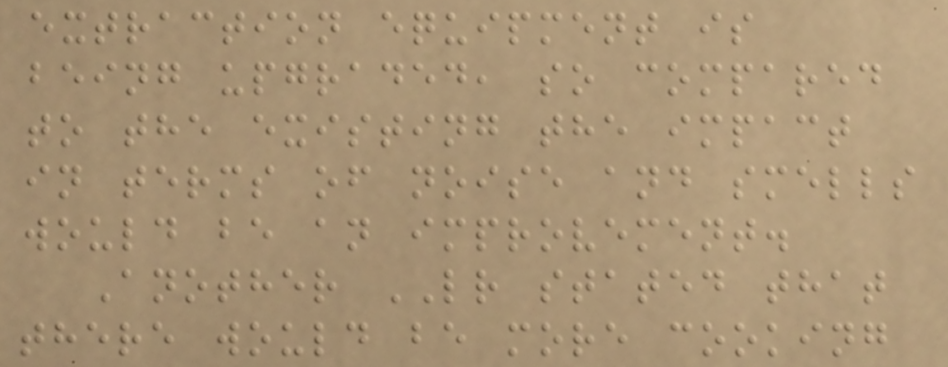extraction equipment is
being upgraded, so compared
to the existing the impact
in terms of noise and smells
would be an improvement.
Another LR stated that
there would be more cooking
